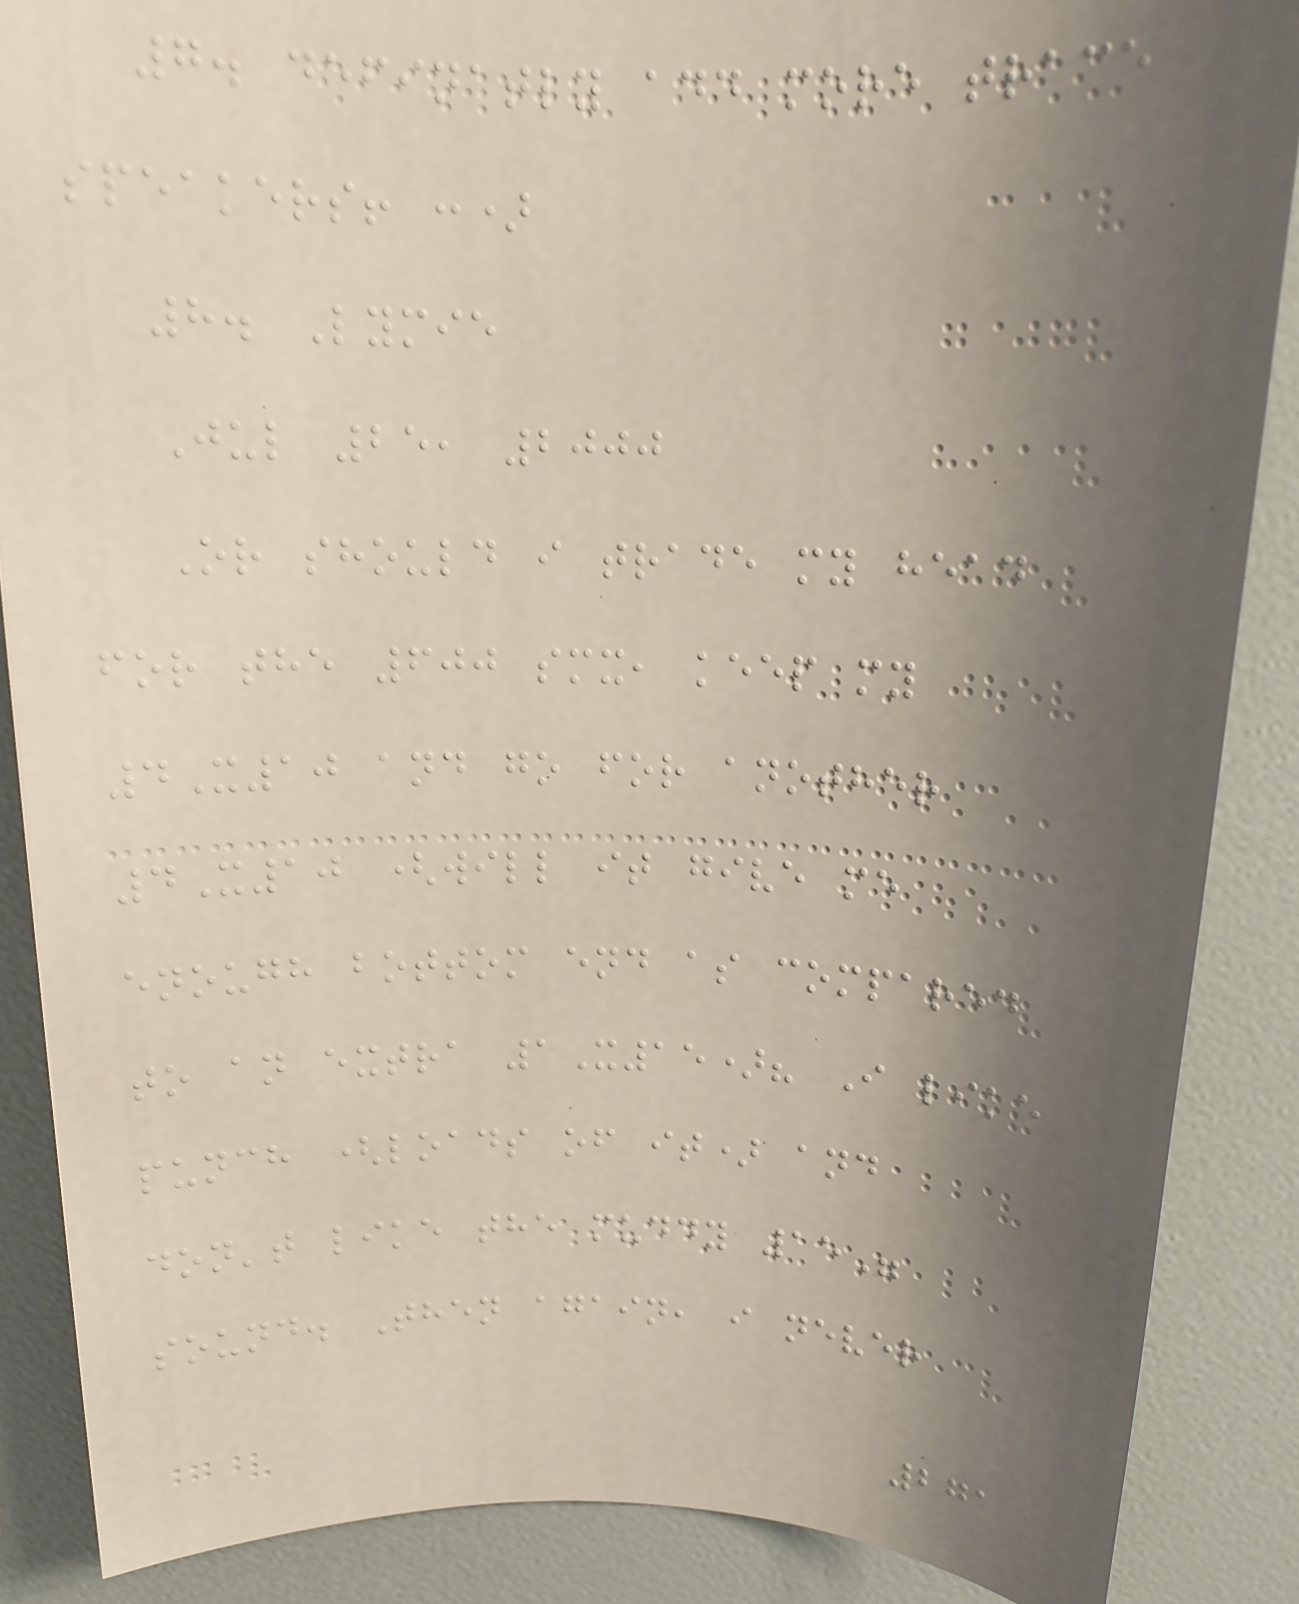7. definatly add more trace
speakers! :)
8. Lymie
Jul 25, 2000
Or should i trade my head
for the 600 smx, keep my
4X10 and go for another
4X10 (will it give me
enough bottom end as compared
to an extra 1X15)? I like
punch (loads of it) and
don't like the muddy 15"
sound. Then again, i never
271
